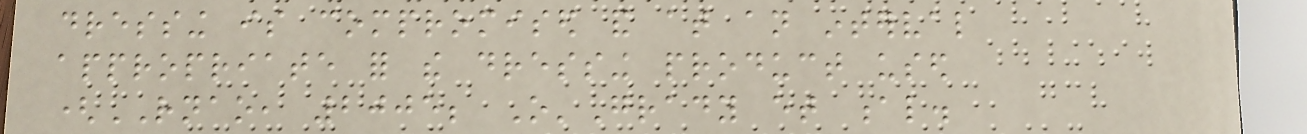dressing is compromised and at an interval
appropriate for the dressing product used
(RNAO, 2005; O'Grady et al.
